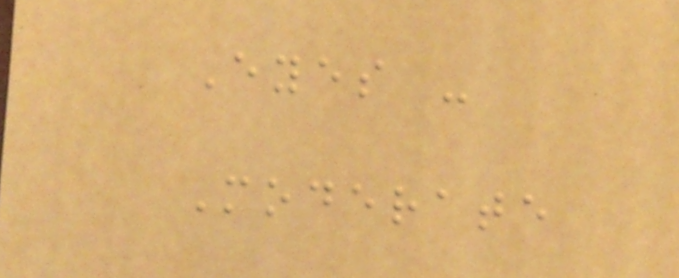Eyes -
Moderate
